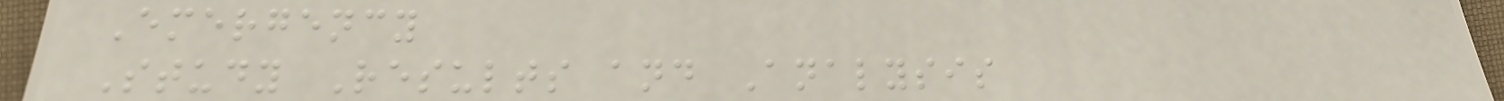Emergency
Study Results and Analysis
